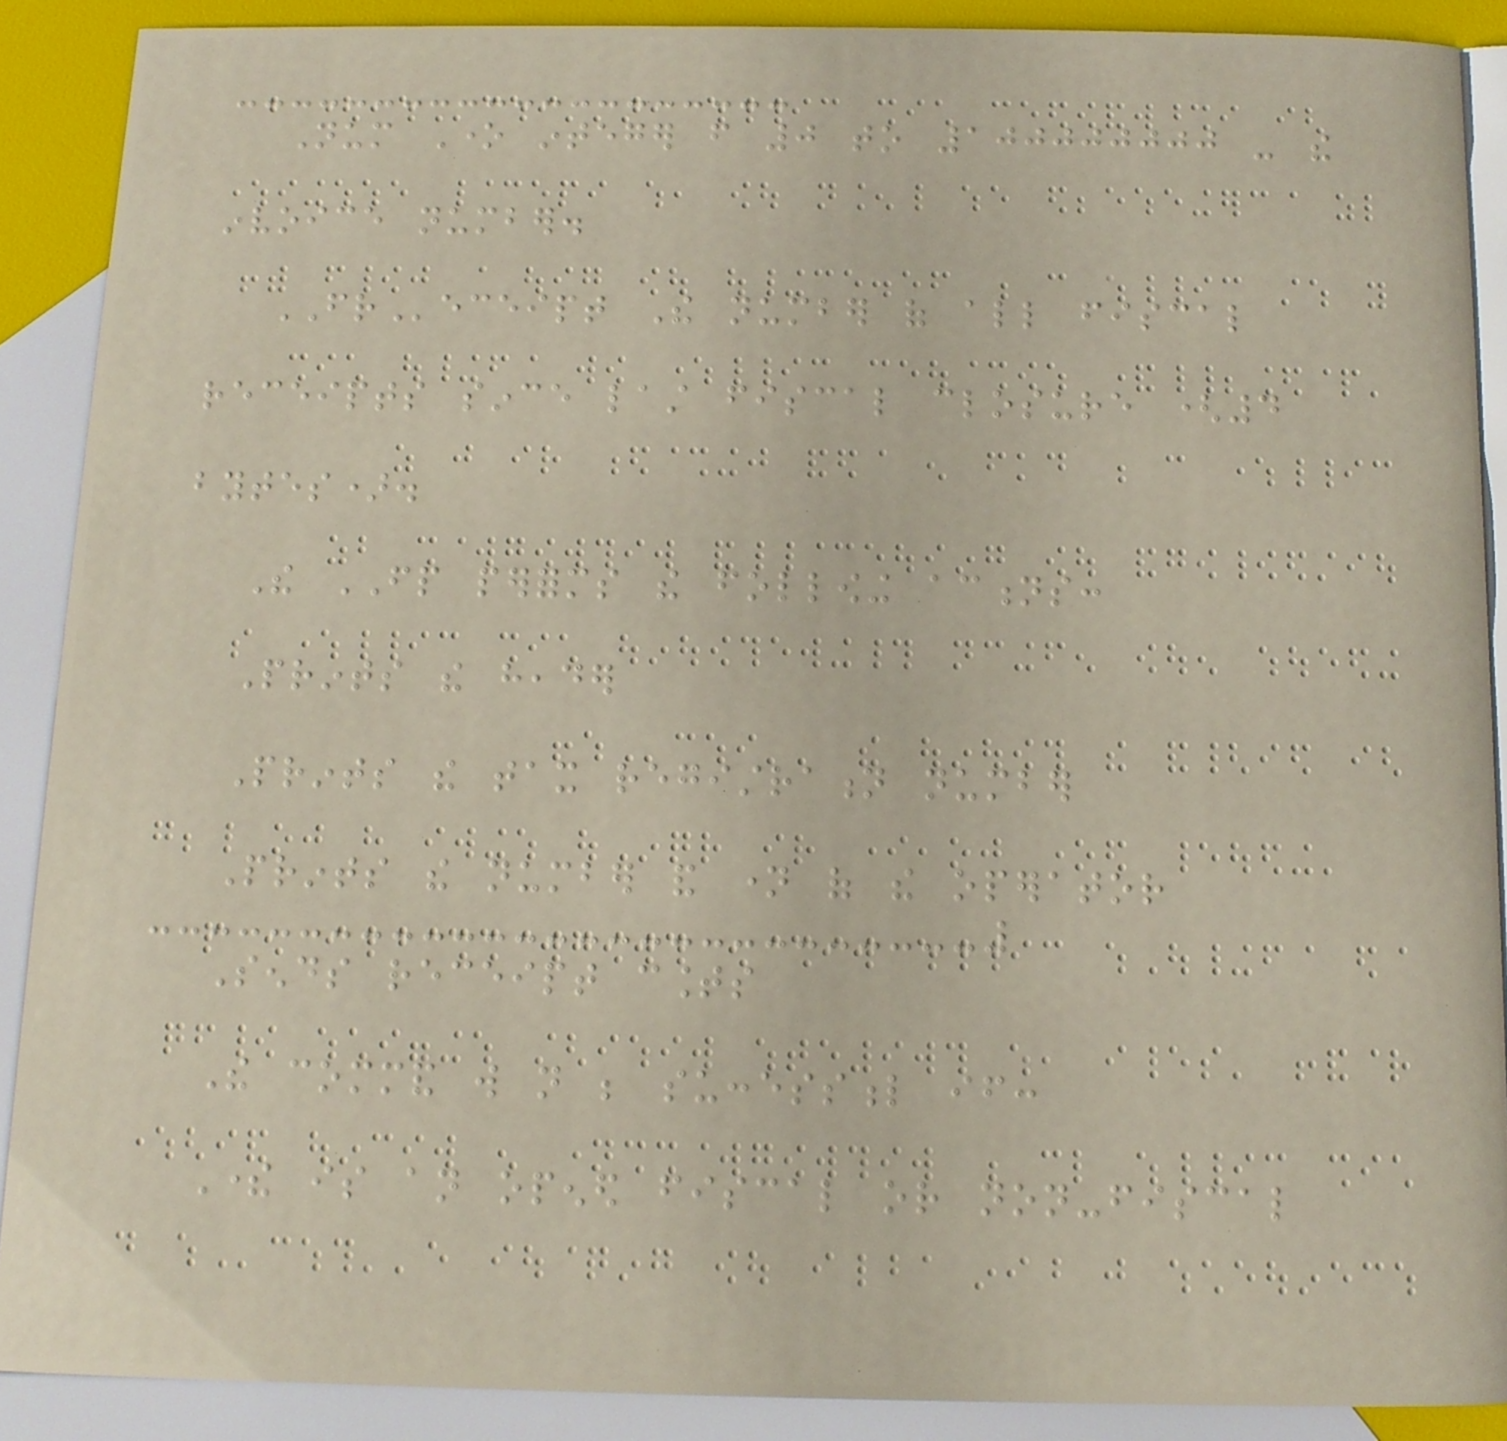Num One integer from 0 to 100000000 - the
invoice number.
FReceipt The number of all fiscal
receipts since last fiscal closure (4
bytes).
The FP performs the following actions:
Prints the header
Prints the tax registration number
Prints the number and name of the operator
Sends receipt counts
The command will not be successful if:
There is an opened fiscal or non-fiscal
